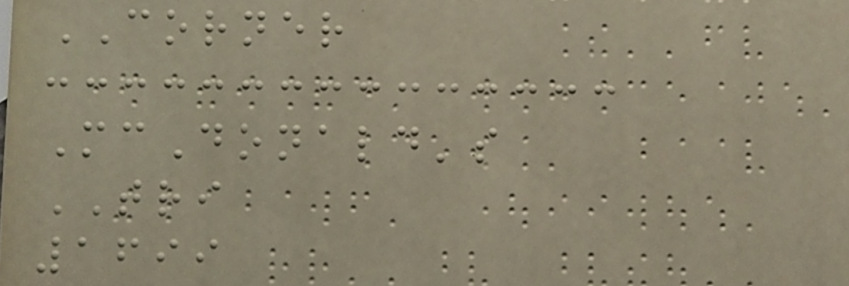CORNER
McDonald's
TRI
1699
